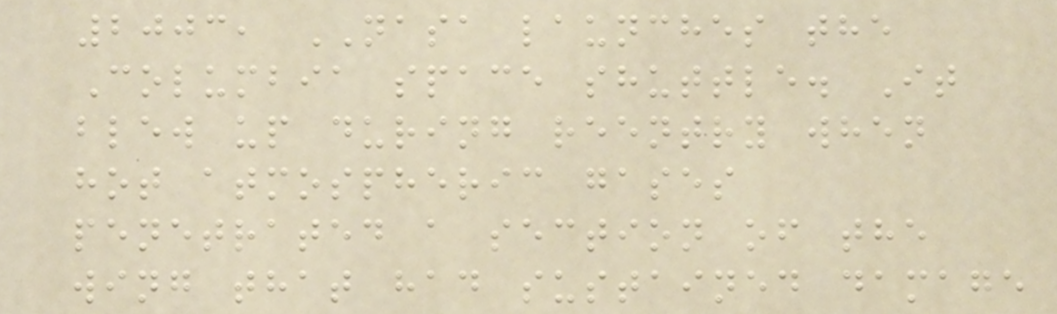2003, NASA launches the
Columbia space shuttle. It
blew up during reentry when
hot atmospheric gases
penetrated a section of the
wing that had sustained damage
